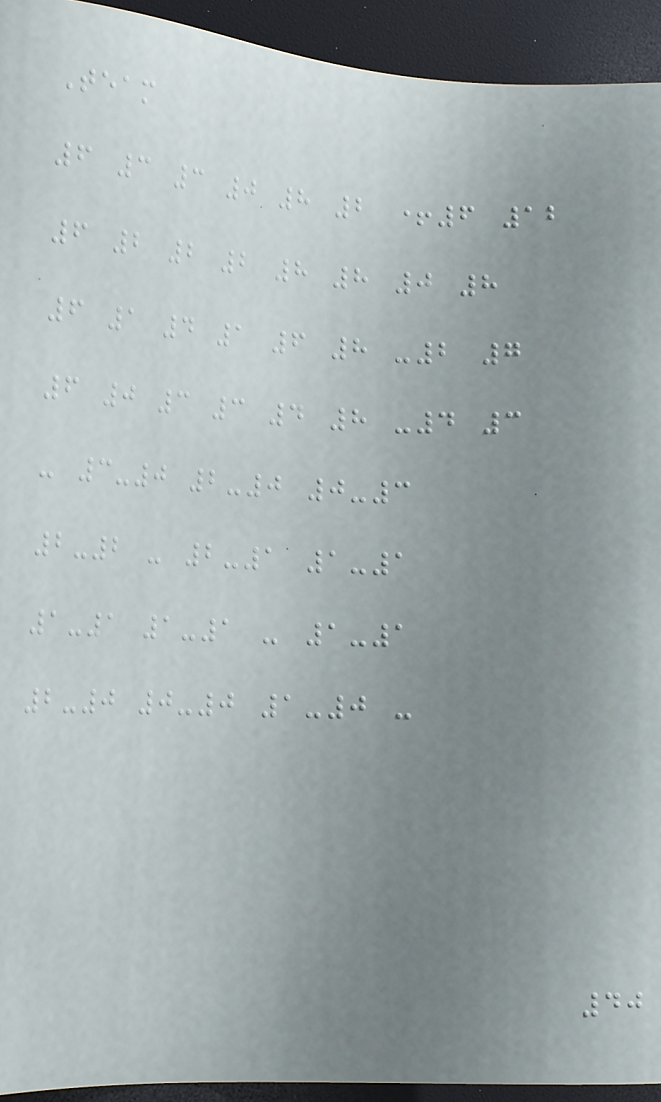Team
6 3 3 0 8 2 +6 12
6 2 2 2 8 8 0 8
6 1 4 1 6 8 -2 7
6 0 3 3 4 8 -4 3
- 3-0 2-0 0-3
2-2 - 2-1 1-1
1-1 1-1 - 1-1
2-0 0-0 1-0 -
40
